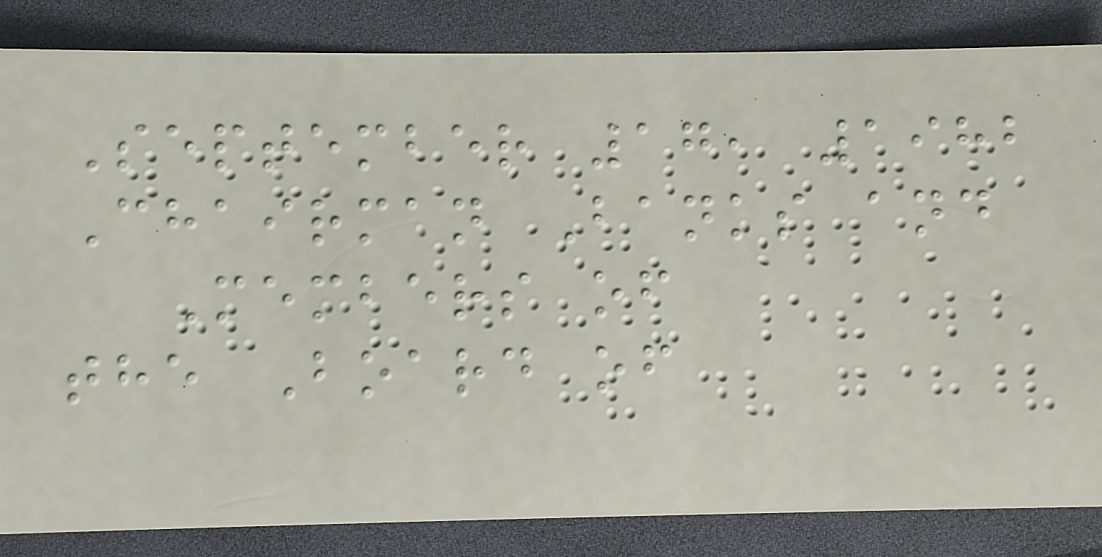September 17, 1982
Chairman Banks and
Members of
the Board of
